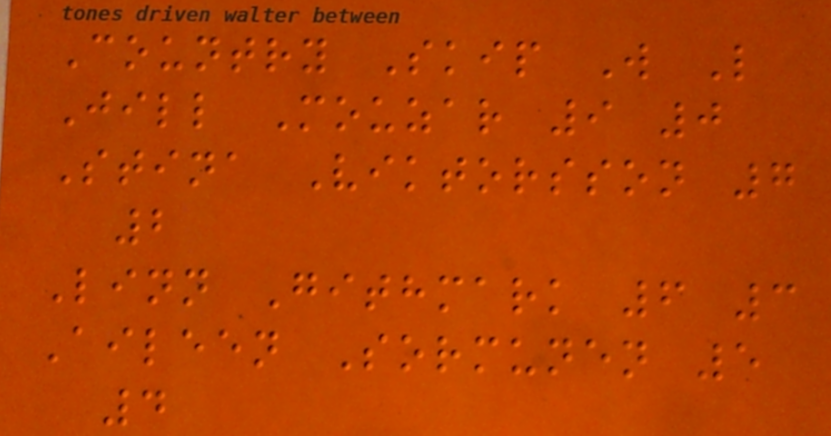Country Skip W L
Jill Mouzar 9 0
Stina Viktorsson 7
2
Linn Githmark 6 3
Aileen Sormunen 5
4
